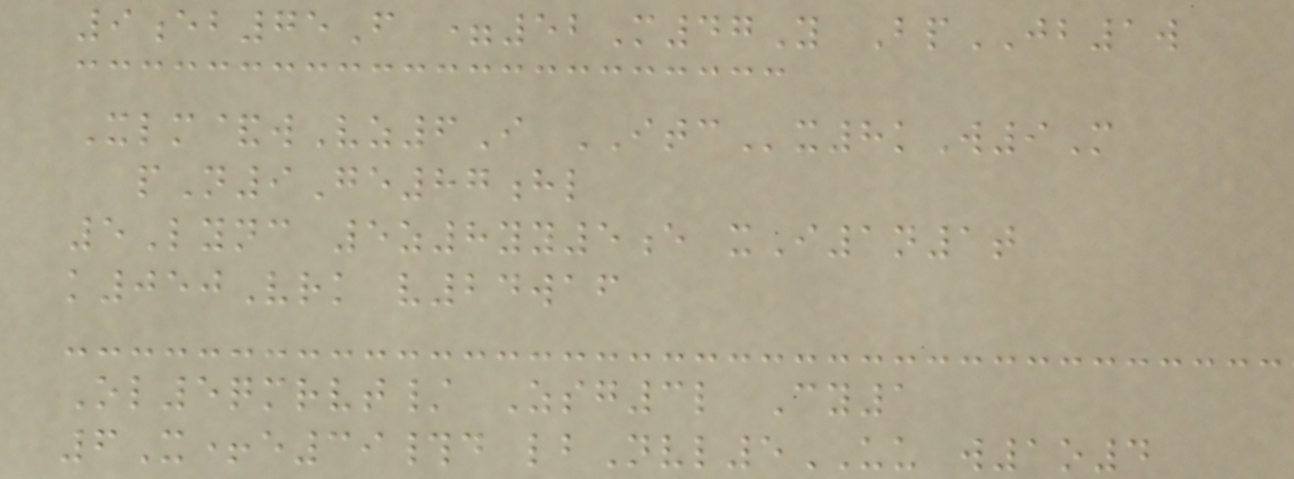9eb75F =52M47Y BpJB1w
Xlm&wVz6I ITCx8kW9M
pN9Ge87hl
5Lync 5z8yy5e xI1n1t
k050Vrk v24waf
Ol5qmrvt/ Zsg3l Cy1
6X+e39#d lbNvl5UU w1o4
